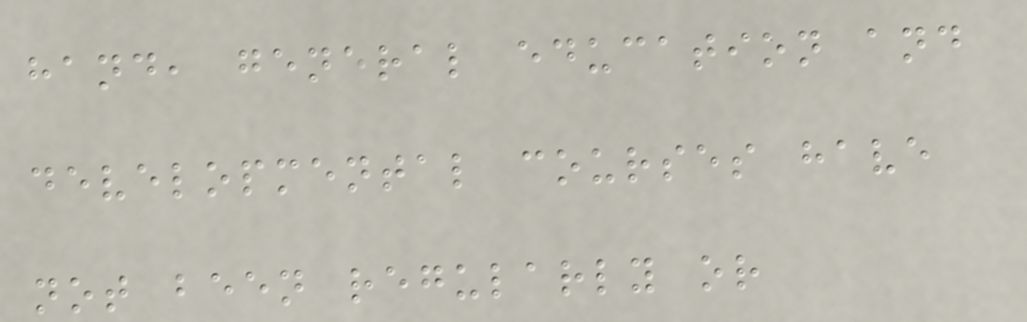hand, general education and
developmental courses have
not been regularly or
